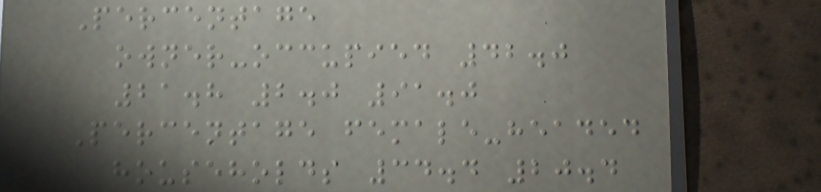Percentage
owner-occupied 42.0
21.8 2.0 91.0
Percentage female-headed
households 34.4 20.4
